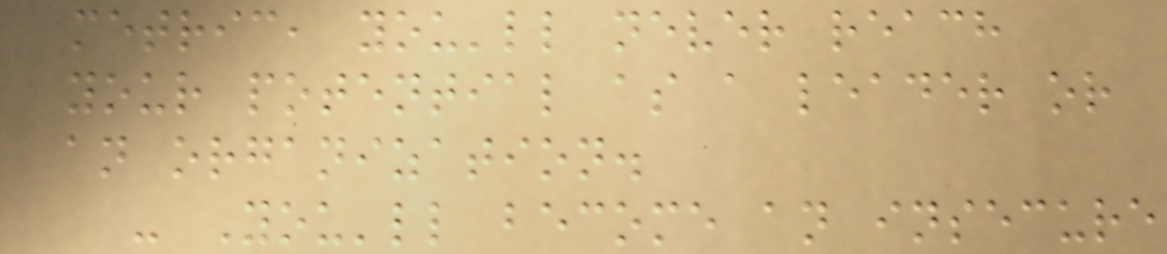metric, you'll never reach
your potential as a leader or
an organization.
- You'll become an insecure
